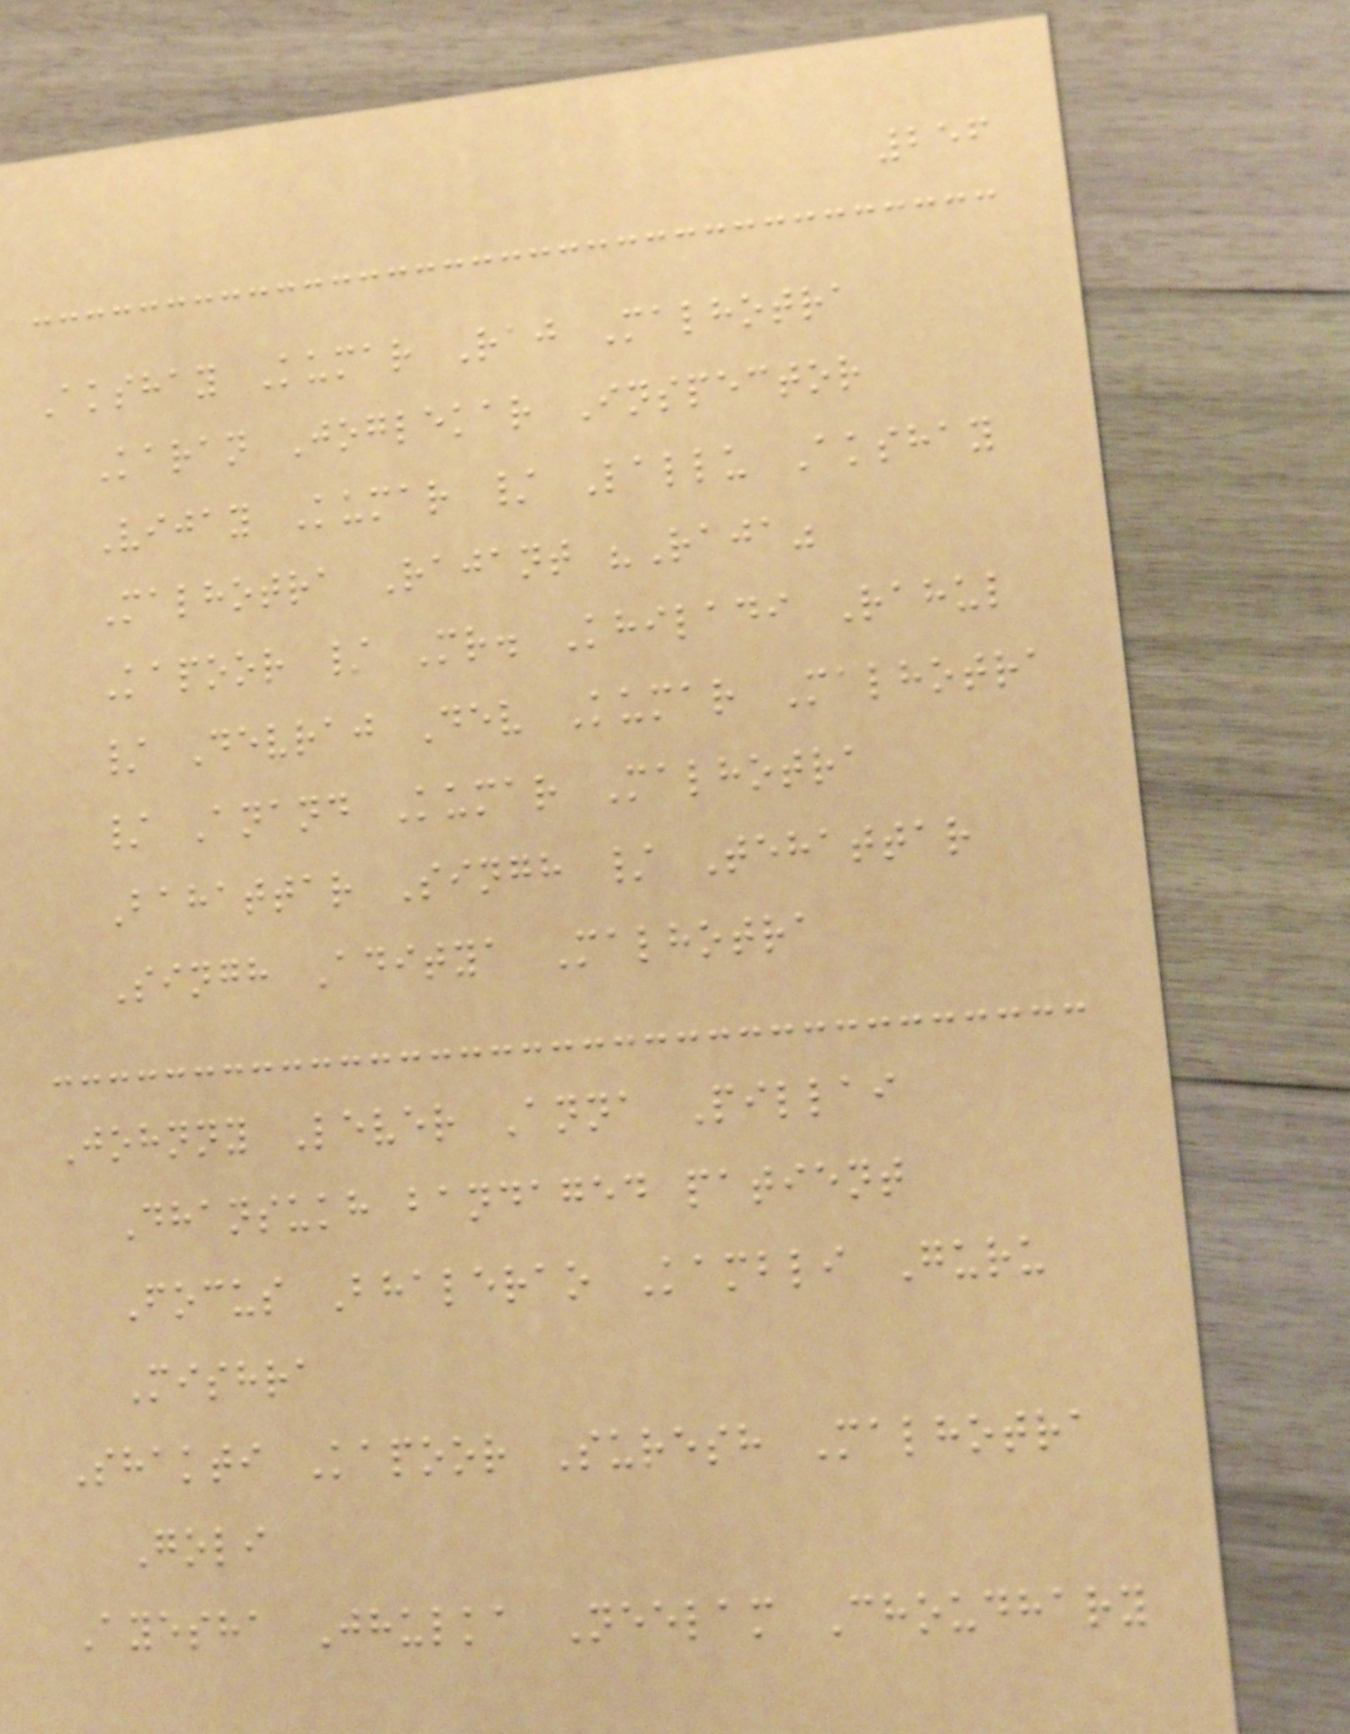256
Akshay Kumar Raj Malhotra
Karan Joglekar Inspector
Vijay Kumar / Lallu Akshay
Malhotra Rajant "Raja"
Kapoor / Mr. Khiladi Rahul
/ Devraj Dev Kumar Malhotra
/ Anand Kumar Malhotra
Bahattar Singh / Tehattar
Singh Aditya Malhotra
Johnny Lever Anna Pillai
Dhansukh bandaged patient
Focus Bhalerao Kambli Guru
Mishra
Shakti Kapoor Suresh Malhotra
Goli
Ayesha Jhulka Neelam Choudhary
